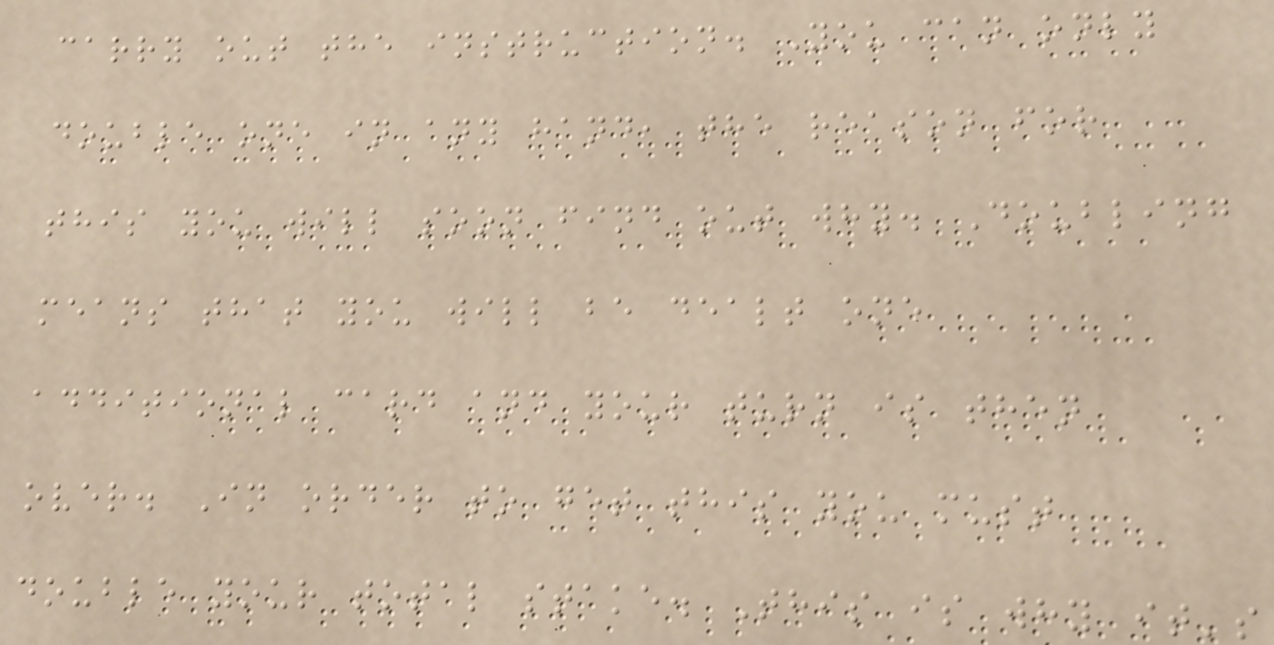carry out the instruction. You can only
double one in any hand, the reason for
this you will soon find out why. Doubling
means that you will be dealt one
additional card and your turn is then
over. In order to get this you must
double your total stake. This is why it's
